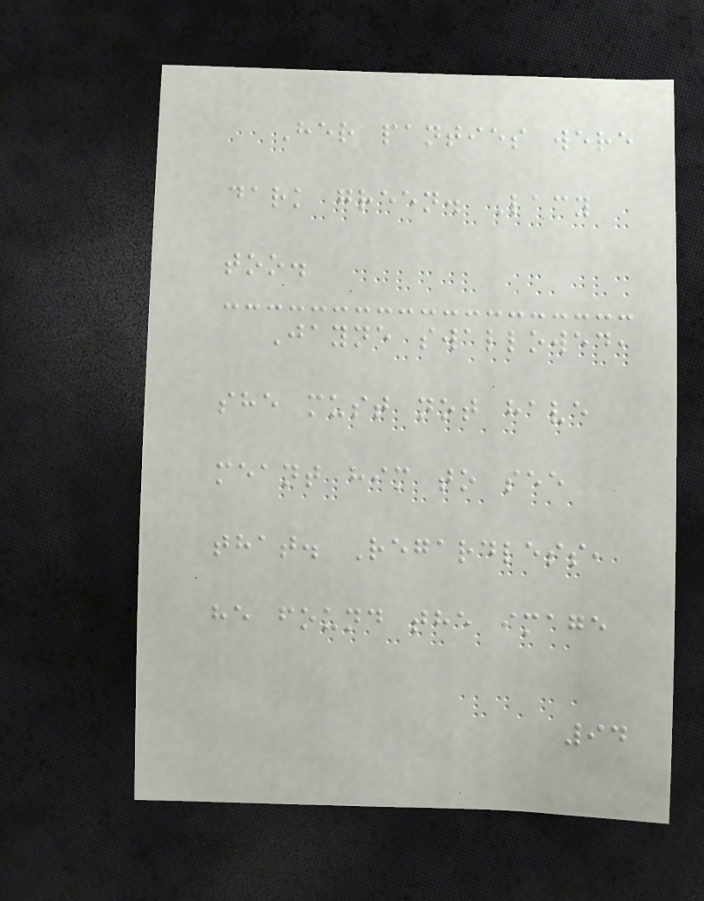Her panties were
dark green. Lacy
too.
Jayne swallowed,
she must not have
meant him to see
that. Regardless,
he found the image
94
